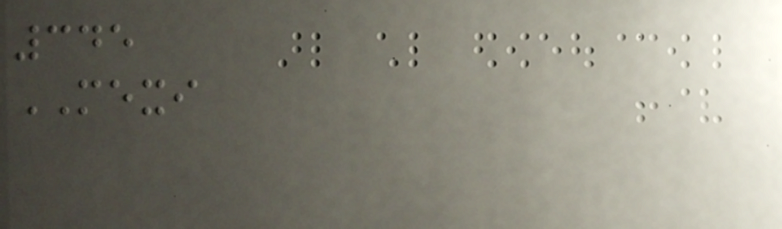345
MEXI
